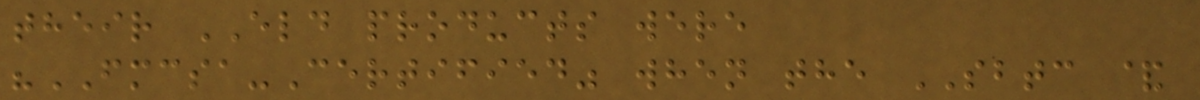their ELD products were
"FMCSA-Certified" when the SBTC &
